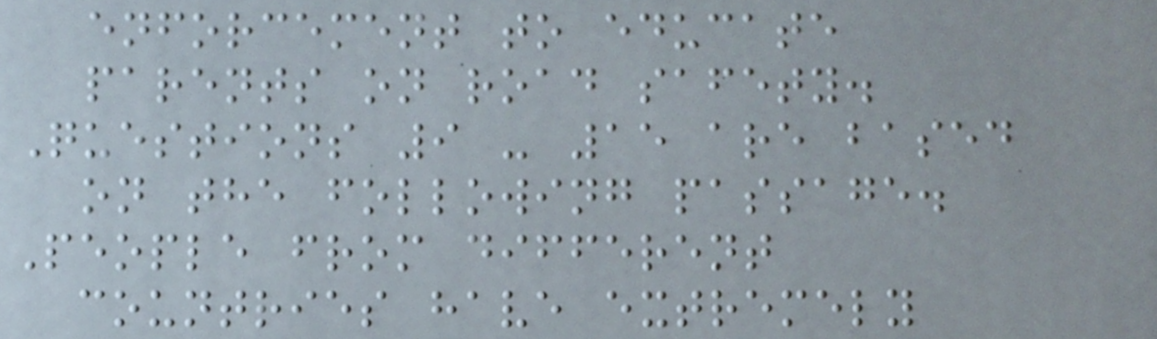enforcement to educate
parents on road safety.
Questions 9 - 15 are based
on the following passage.
People from different
countries have extremely
